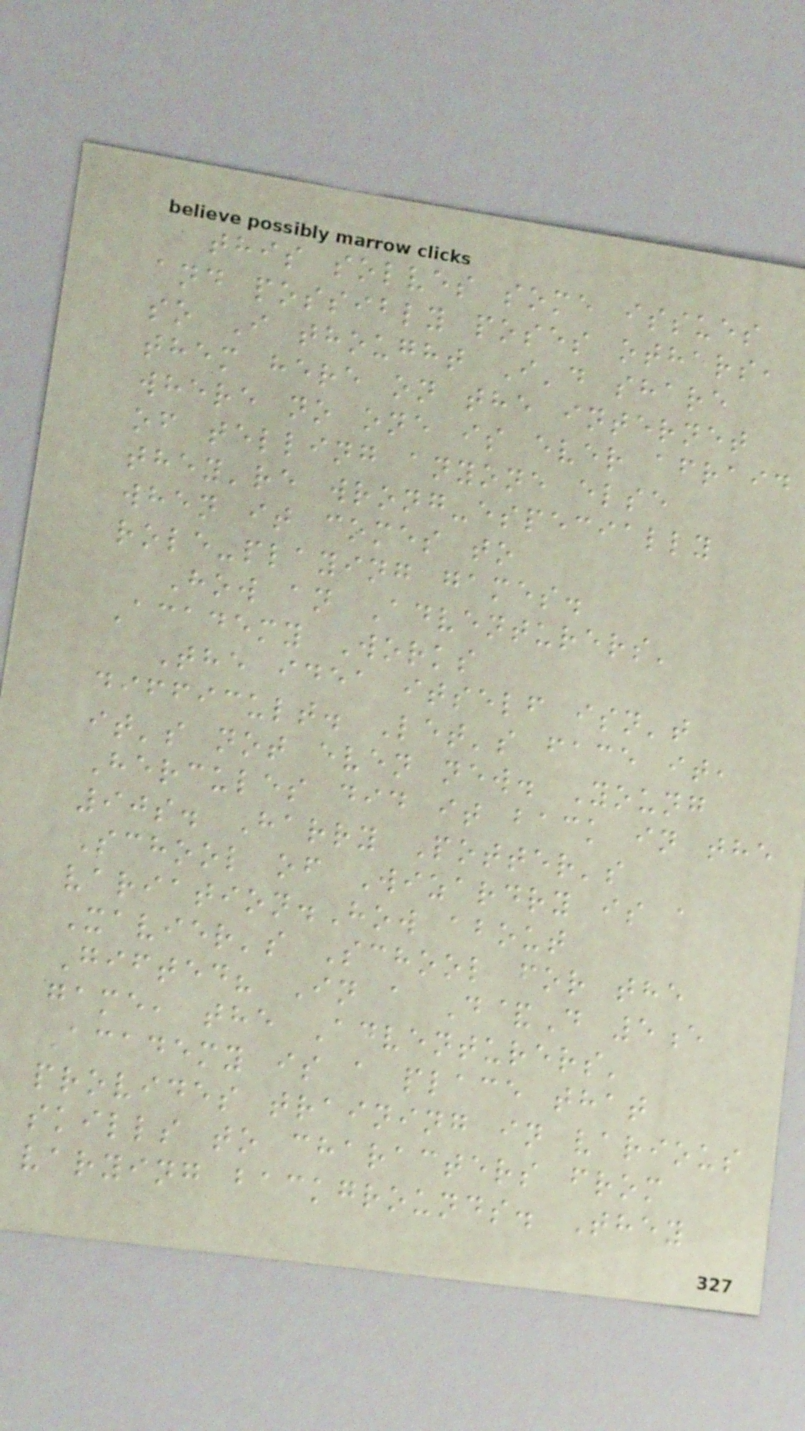this solves some issues
and possibly poses others,
so I thought I'd share
them here on the internet
where no one is ever afraid
of telling anyone else
they're wrong-especially
when it comes to
role-playing games.
How an Adventurers'
Academy Works
The idea itself isn't
difficult. Let's face it,
it's not even new. Young
Hercules did it back in the
90s. Harry Potter's
School of Wizardry is a
variation.How about
Xavier's School for the
Gifted? In a D&D 5e
game, the Adventurers'
Academy is a place that
provides training in various
skills to characters from
varying backgrounds. They
